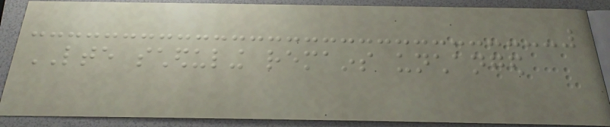LTE scheduling remains unchanged
